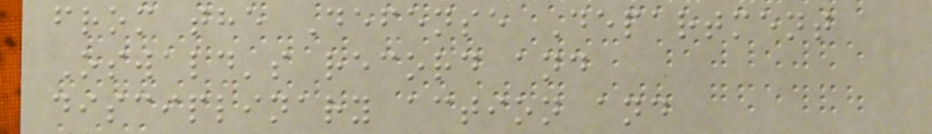from the Defense Department
Oswald's record and
disciplinary action and
